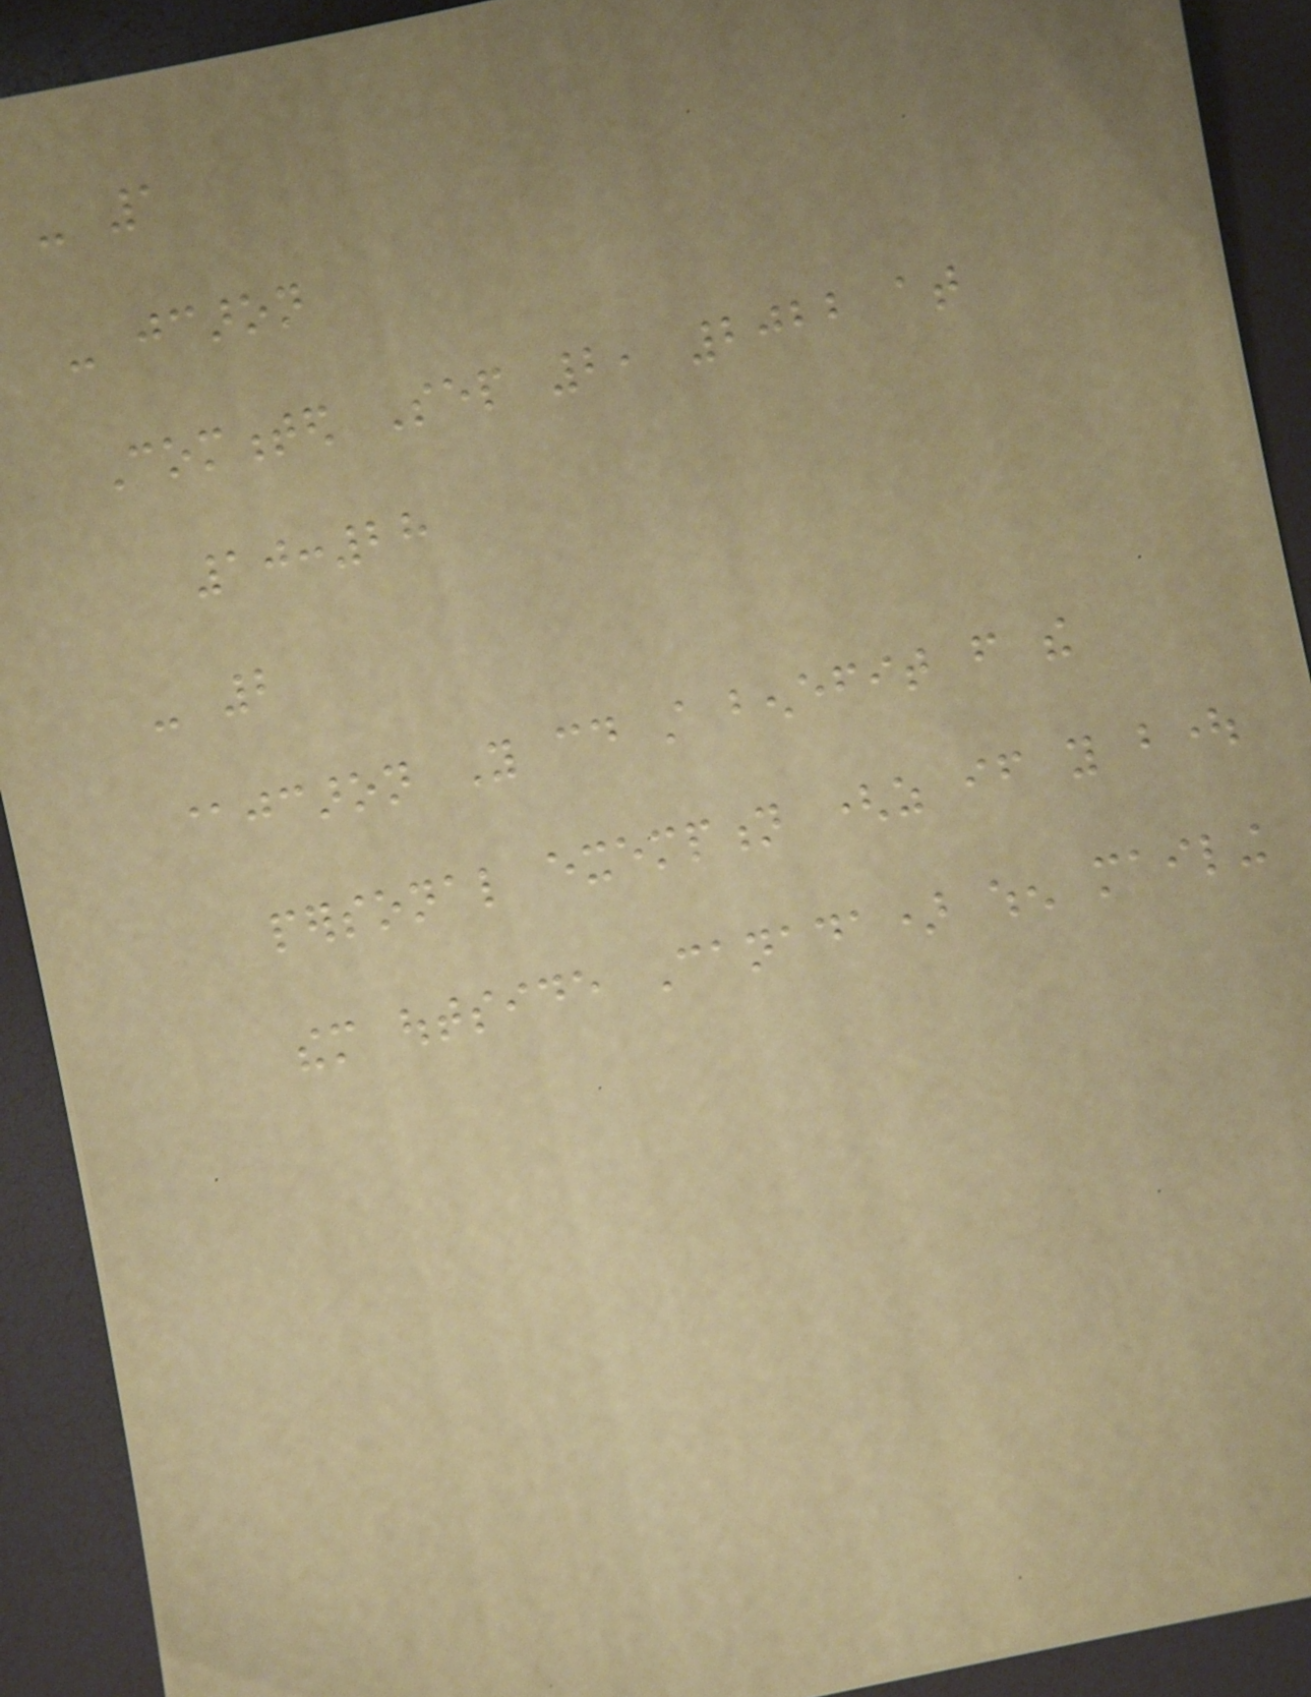- 1
- jcaron
Commented Sep 2, 2022 at
10:28
- 2
@jcaron You could still benefit from the
personal exemption (as if you bought
them outside Canada) when mailing
